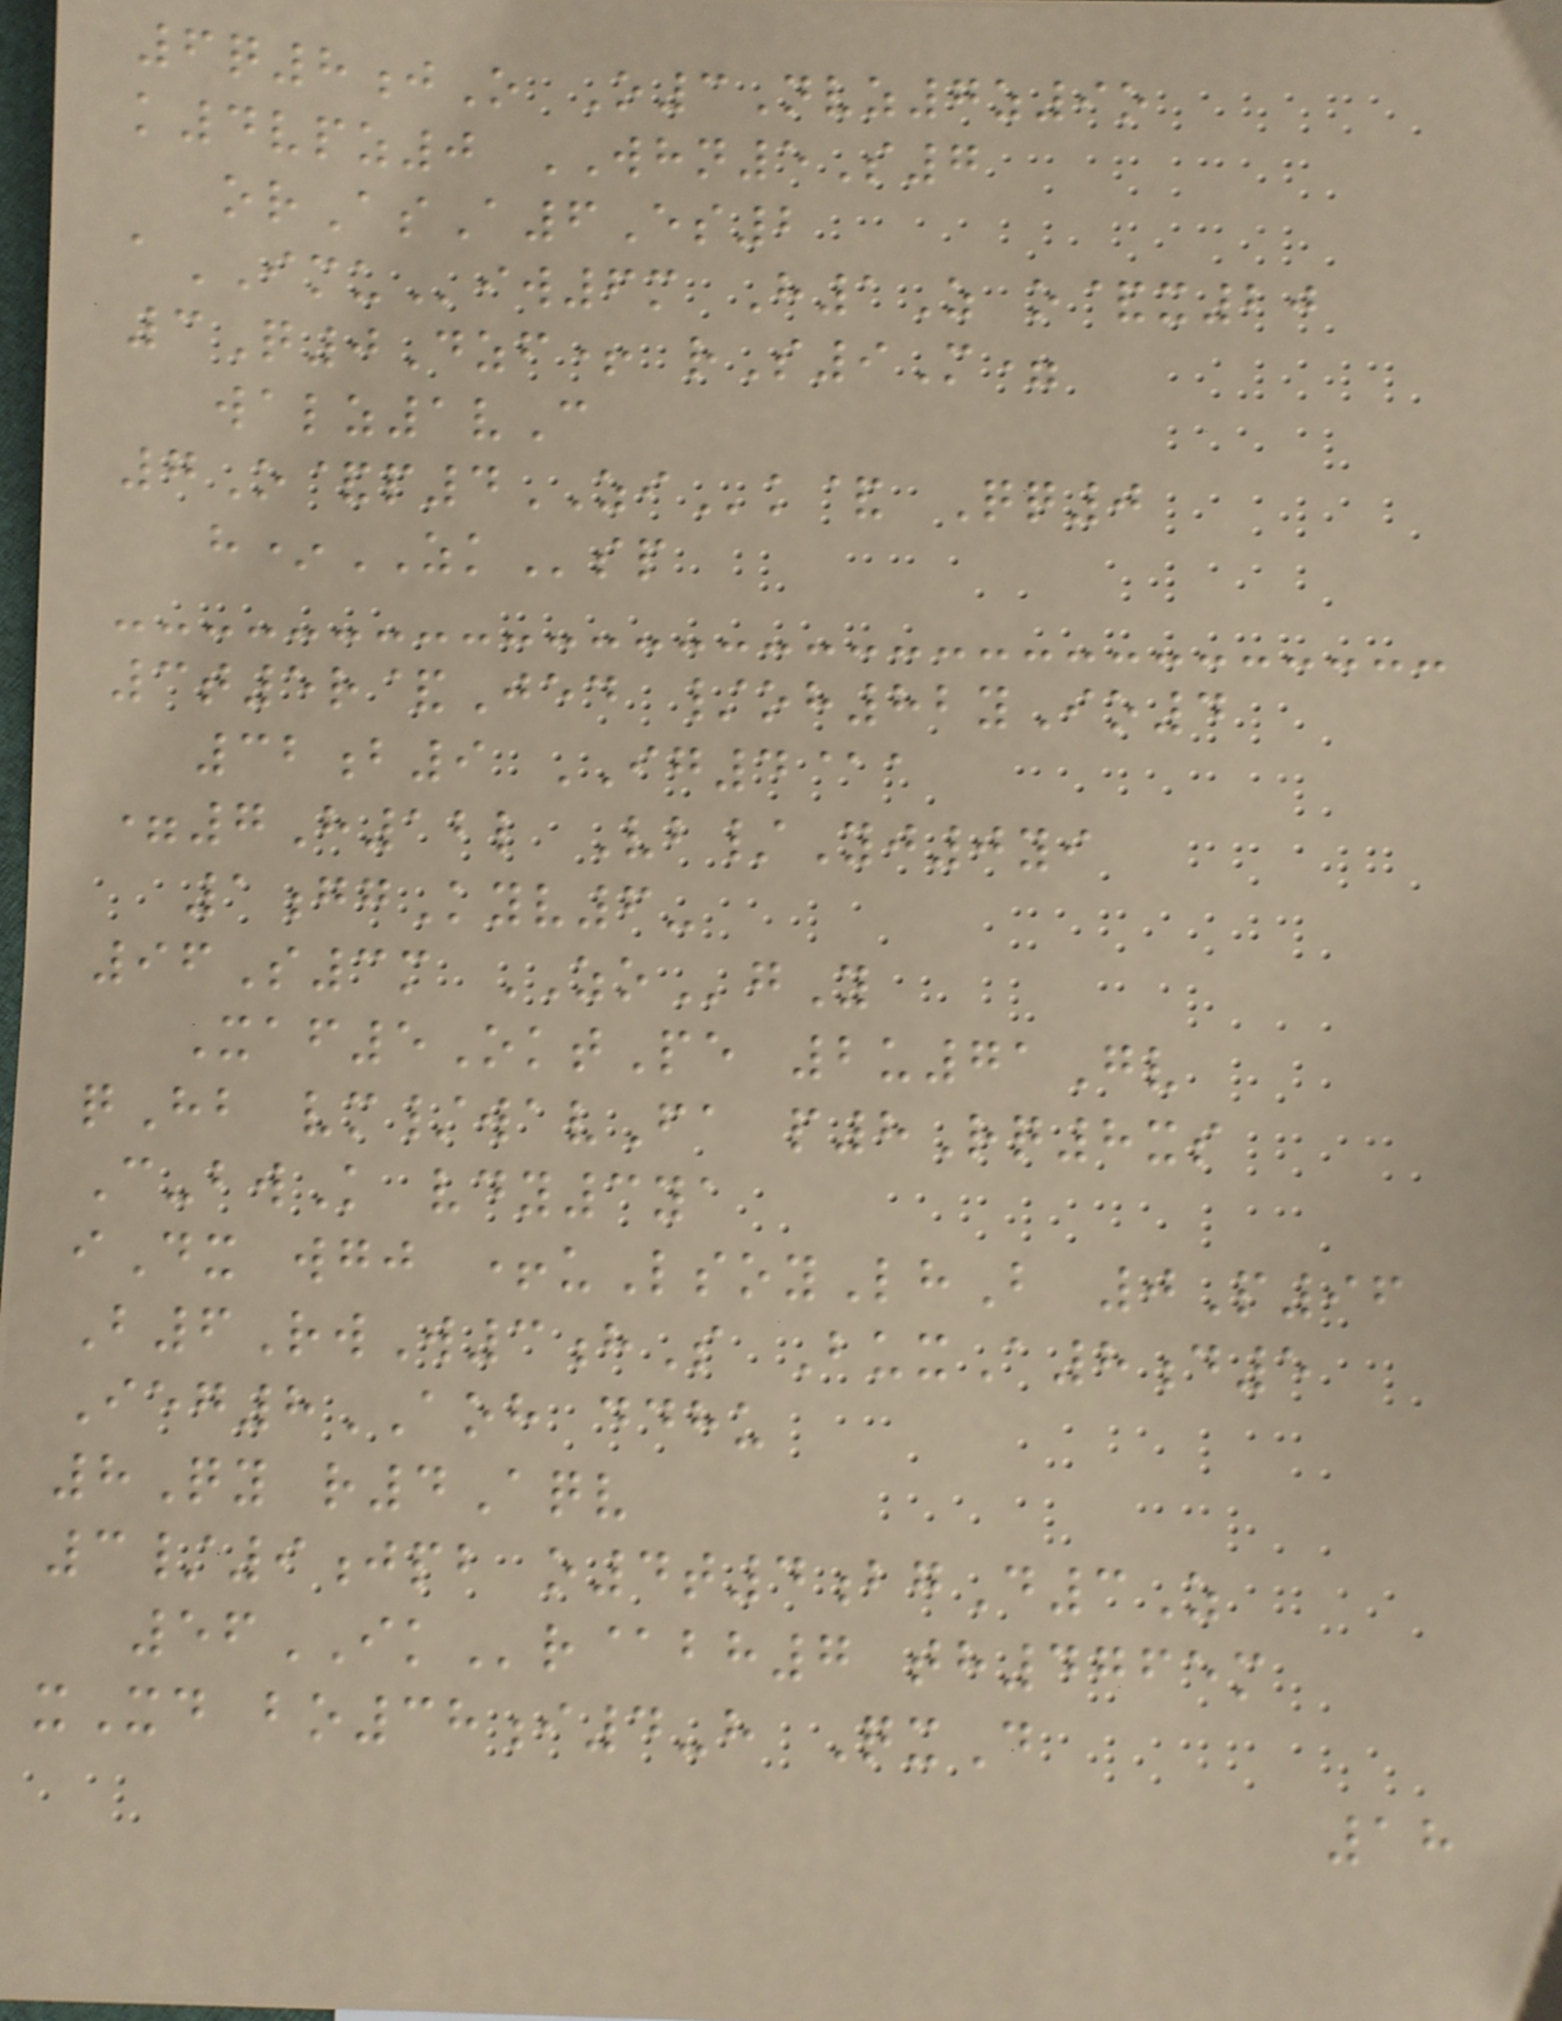6q8jO O3Nvz7z9o
k4vpz0 WHN5S7
orAsA6Es2
aIMUiw6m H1Z o&x20
3Q0Dzf+ rS9M=
walz1vC
7O&p4ZIk& Qq0
h*ZKsp
3t5r&Jed /oh82yIo4
32b9 IG4@a
=7H12l Vb/Yj0yi
1ggKyv6-
96S3m ZOgY
Xaf5OktPe 2u71Gv
qHb vm/wavFa p8Rq8xs
C-bwK vdy3ya
iDx wgj +uLsoyLhB 0P96
B6RwW3hS BuxA8d5
Ieg8AOH ddhu
8Qy r4Aqv
3/9jpb o4t4bgD3Z
56IKr@bh7 th4765m
xXd bo38i4-h QxD
18
